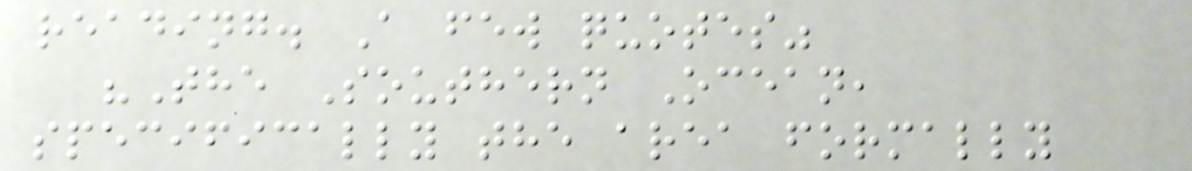reading. A few quotes"
"The Southern Ocean,
specifically the area formally
